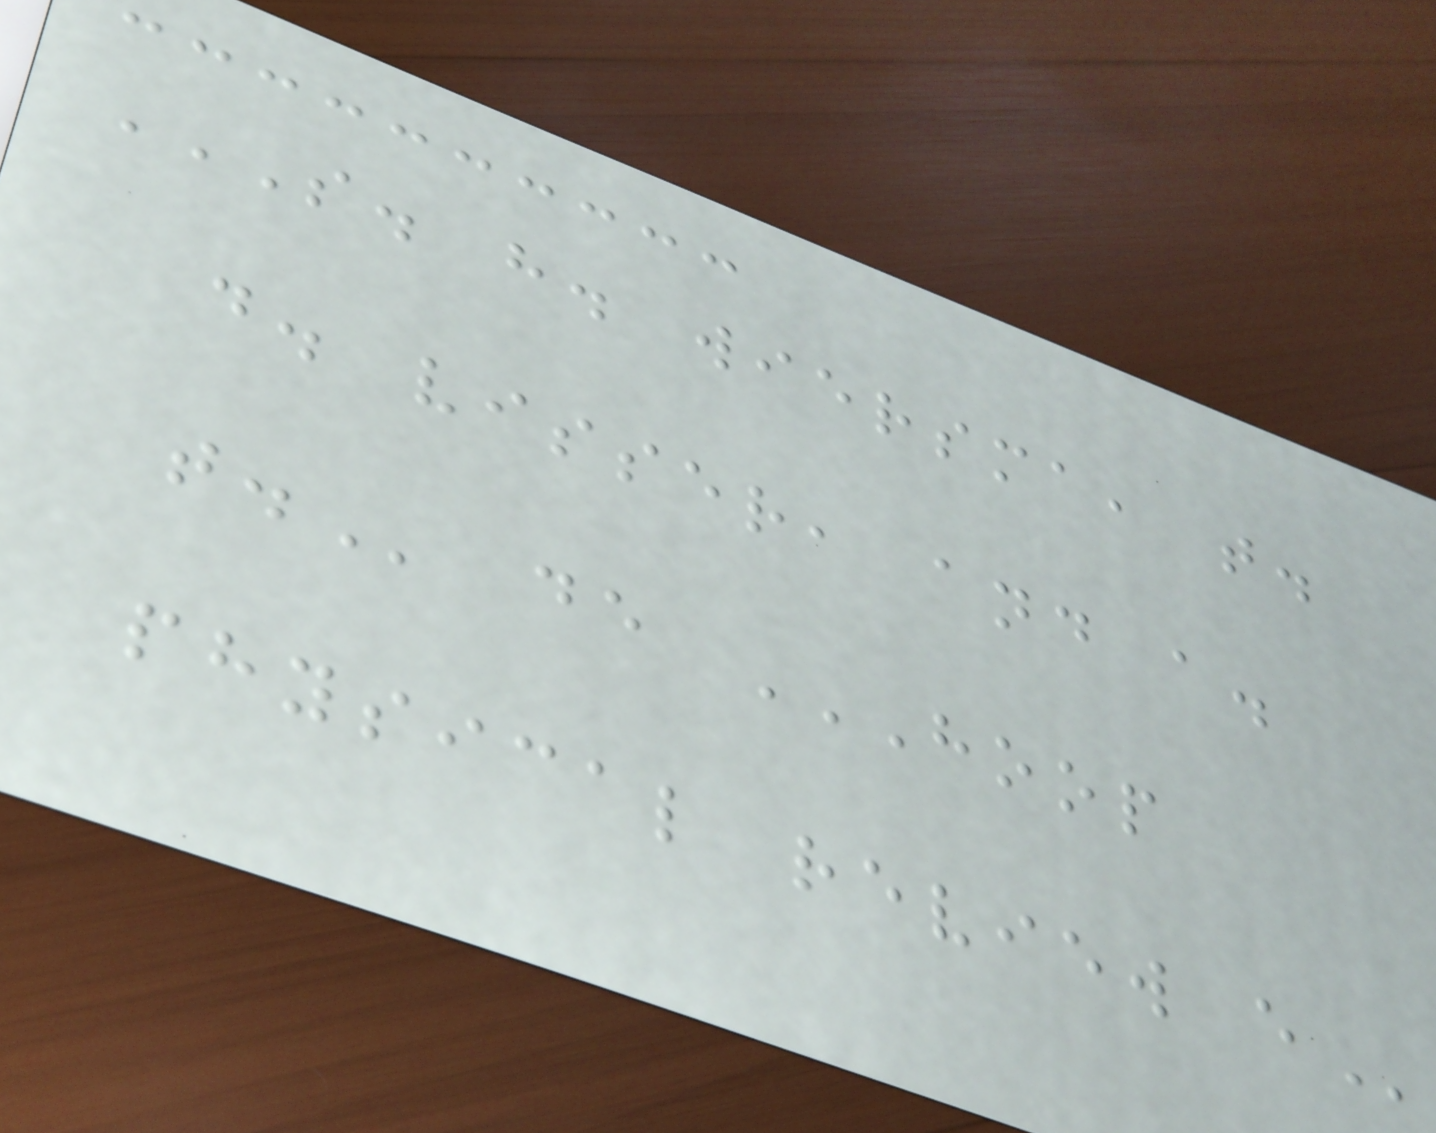S. H. WIERSMA, T.
D. VISSER, AND A.
T. de HOOP
PHYSICAL REVIEW E
